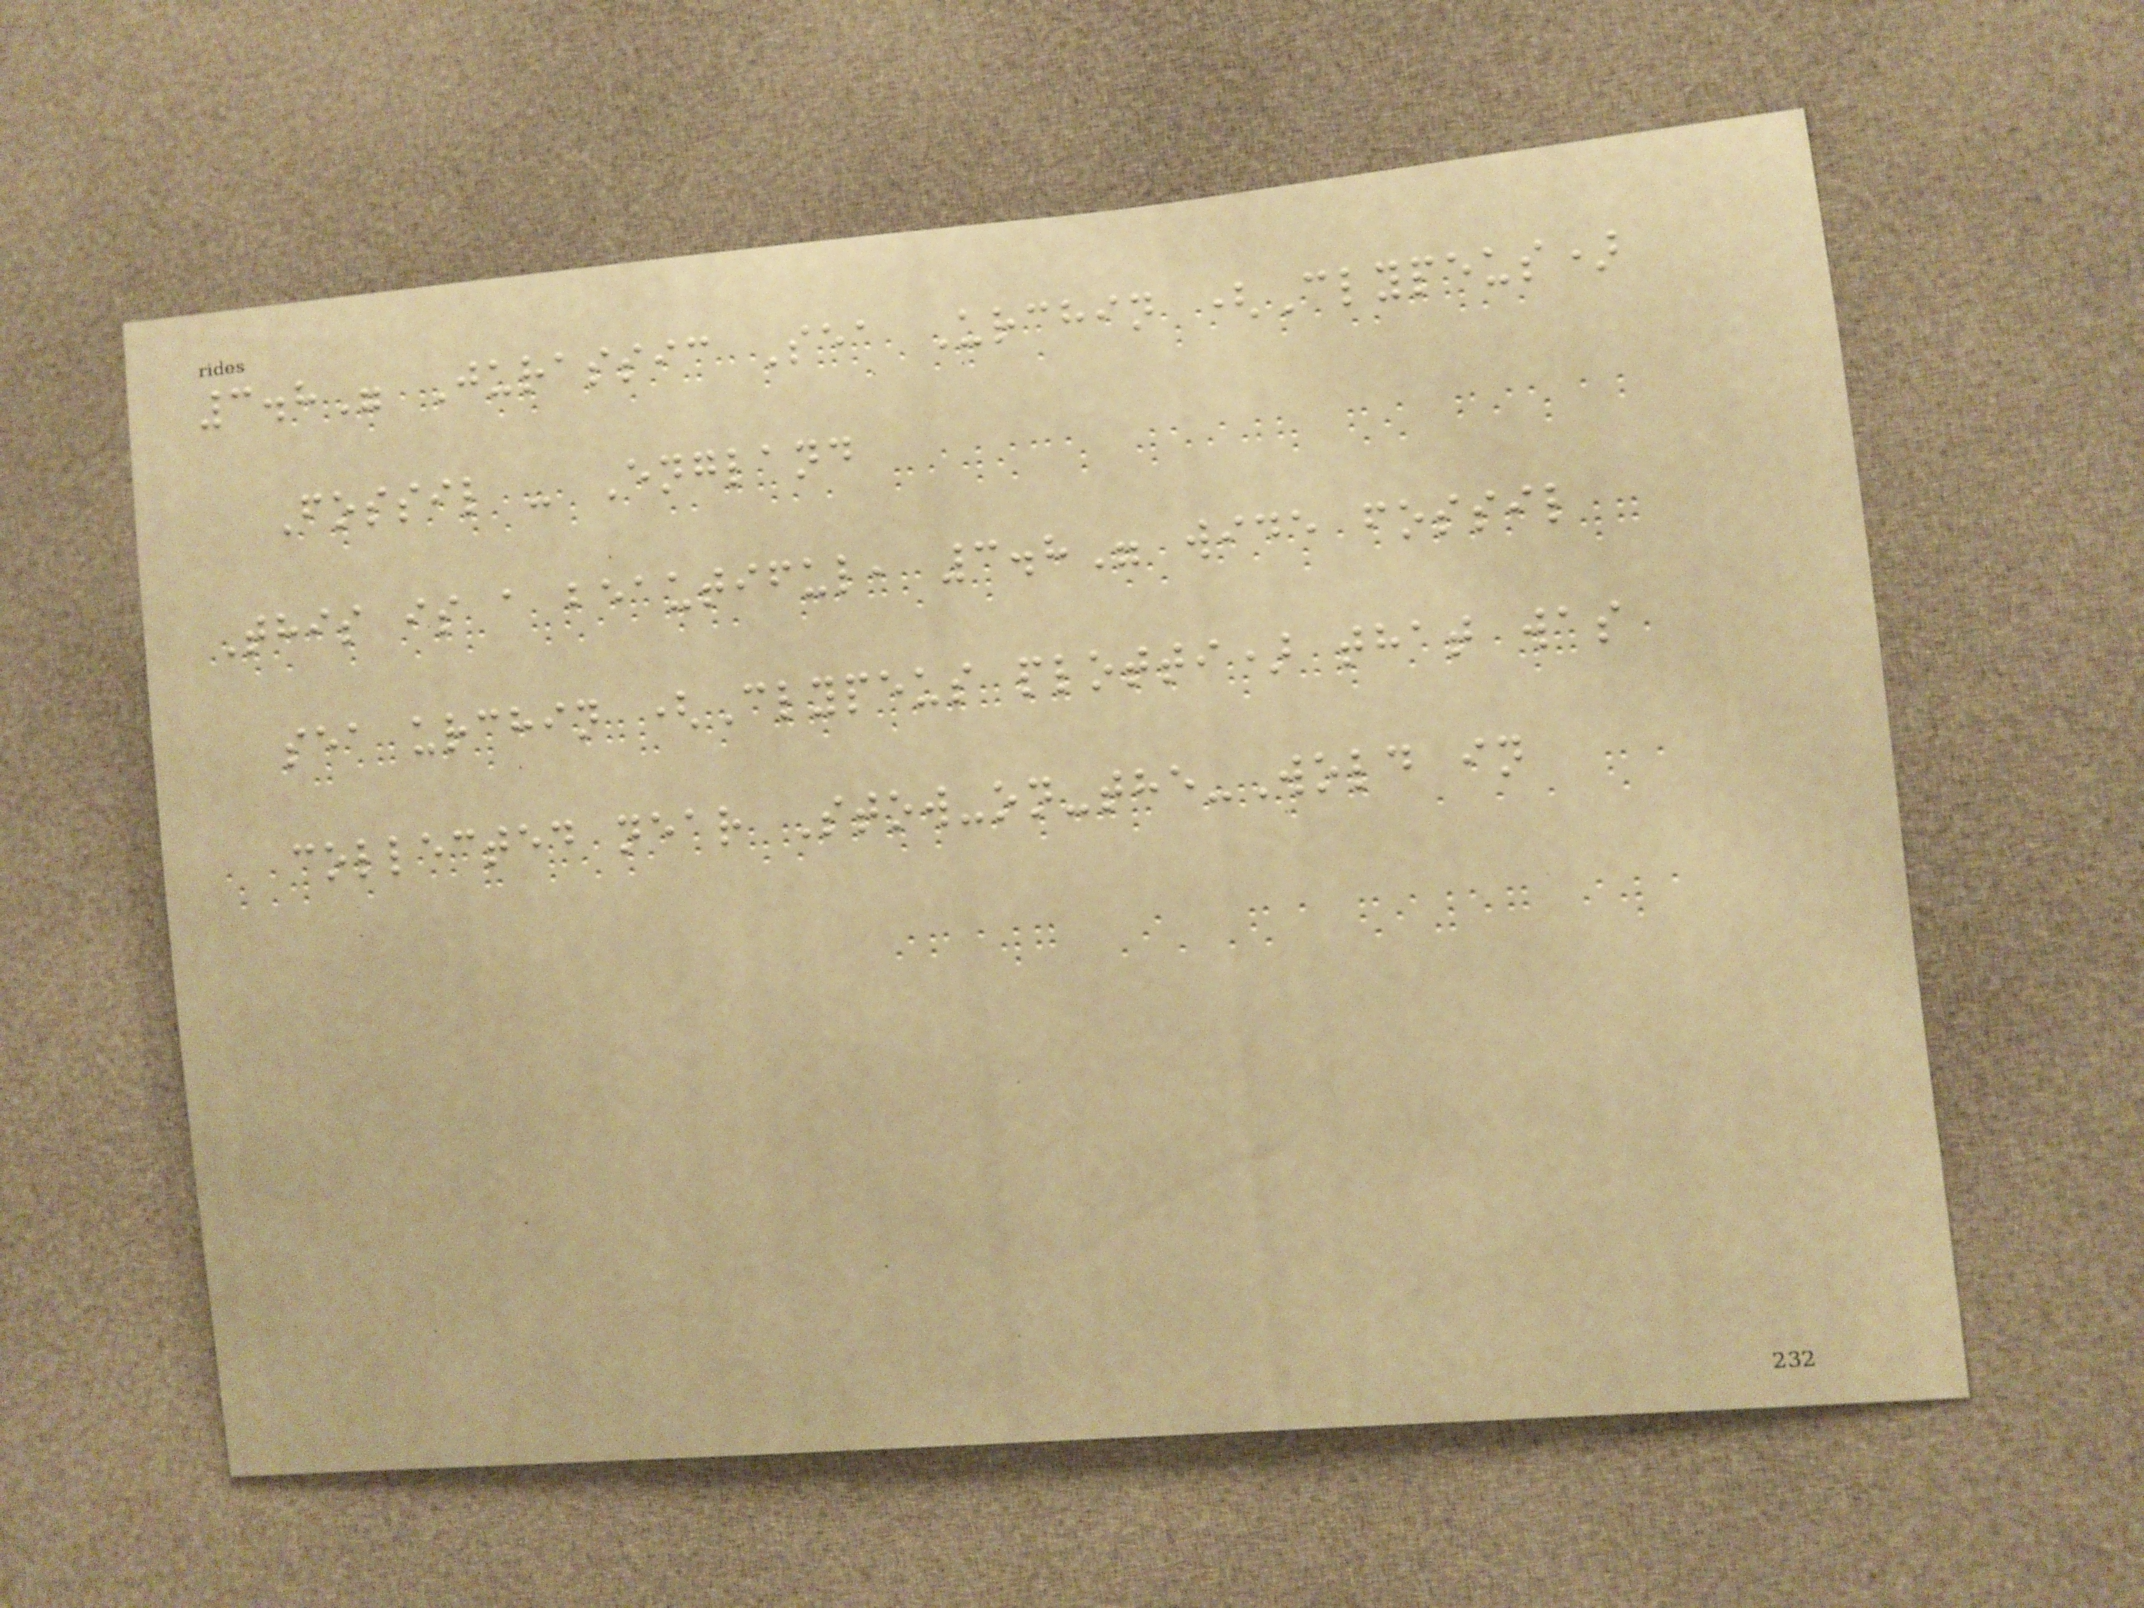3.8" Jurassic Sea Urchin (Clypeus)
Fossil - England
This is a beautiful, 3.8" wide fossil
sea urchin (Clypeus plotti) that was
collected near Stow-on-the-Wold in
